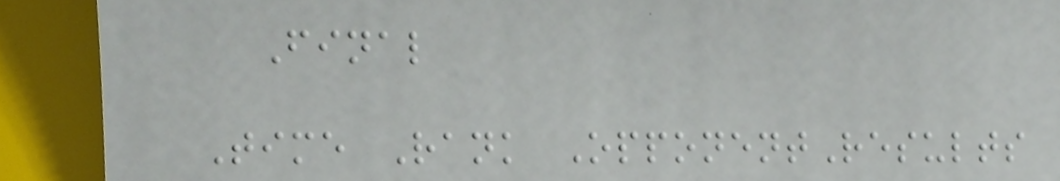Final
Time Rank OpponentResults
